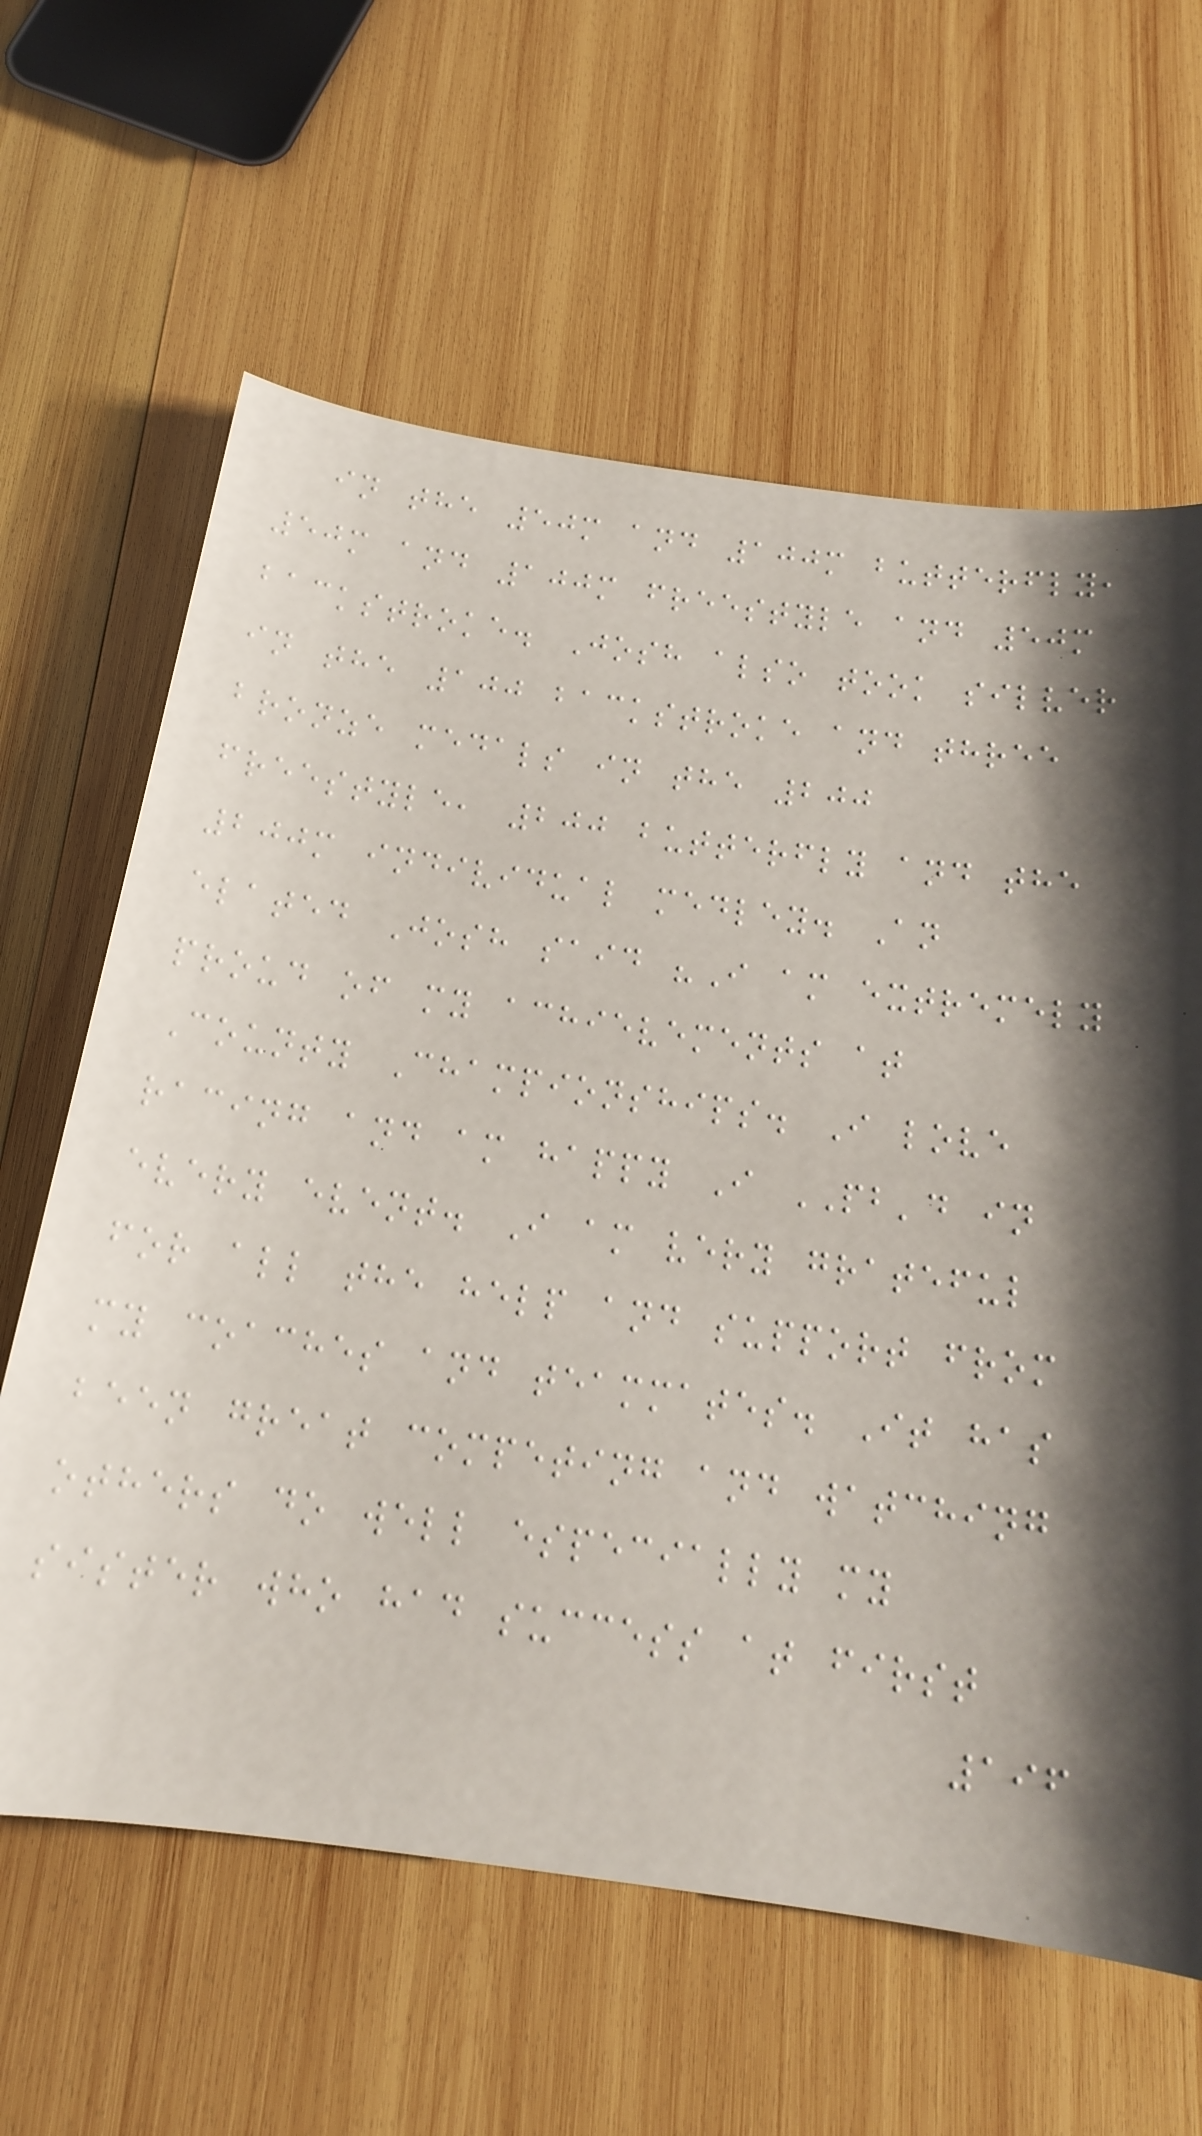in the 50m and 100m butterfly,
50m and 100m freestyle and 50m
backstroke. Josh also took silver
in the 100 backstroke and three
bronze medals in the 200
freestyle, 200 butterfly and the
200m individual medley. An
elated Josh said "I am extremely
proud of my achievements at
County Championships. I love
racing and am happy I PB'd in
every event. I am very grateful
for all the help and support from
my coaches and teammates. It has
been great competing and watching
others do well especially my
sister who had success at first
196
